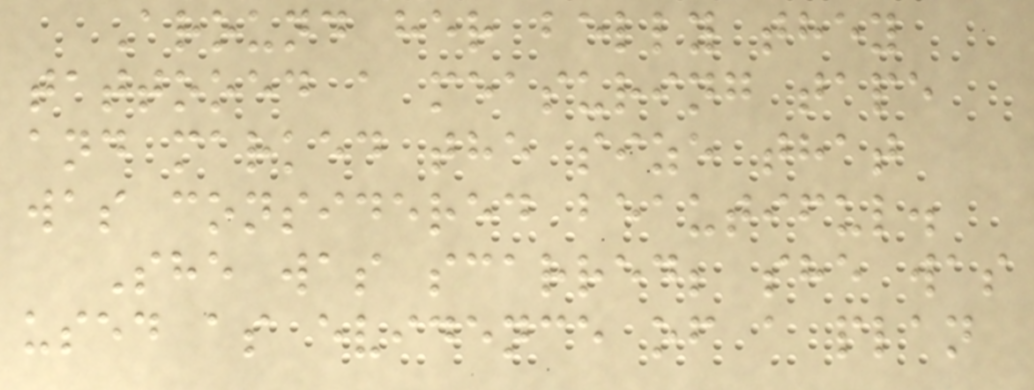Around her belly they
tattooed a measuring tape
and marked the size that
was considered beautiful.
She was scarred; she was
used as evidence of a plan
